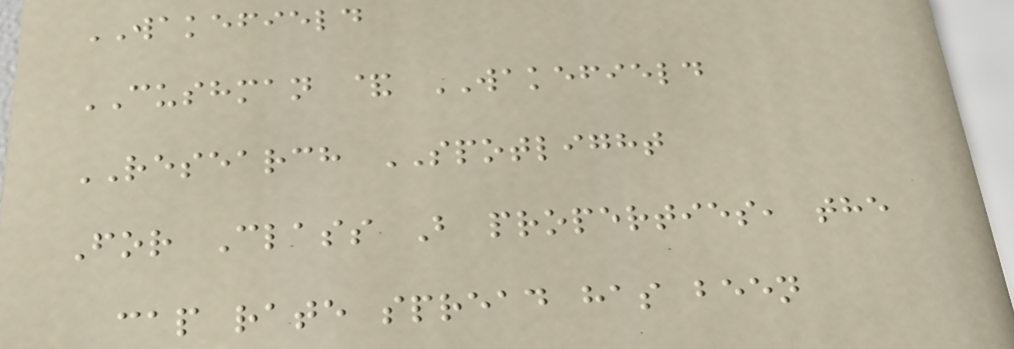WAKEFIELD
CUSHMAN & WAKEFIELD
RESEARCH SPOTLIGHT
For Class B properties, the
cap rate spread has been
